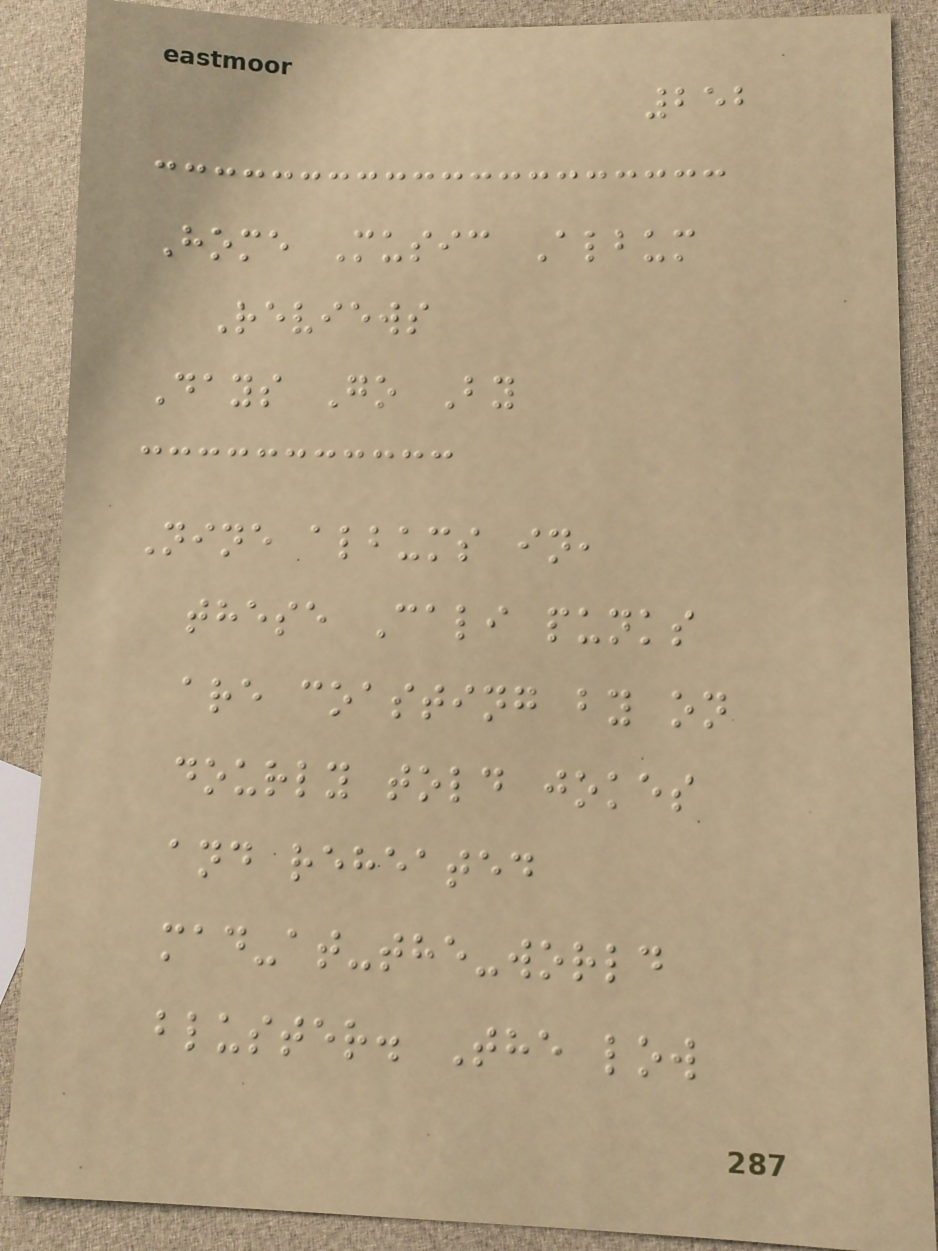252
Home Music Album
Reviews
Days Go By
Nine albums in,
these Cali punks
are coasting by on
dourly told jokes
and reheated
mad-at-the-world
bluster. The low
